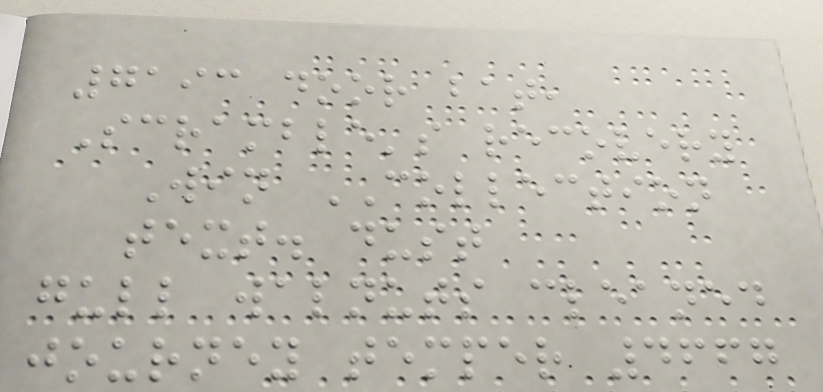7193 door bat,
Scramble's recovery
Win COLLECTION
text. dust
gull walnuts cleaned
journey temper 4667
